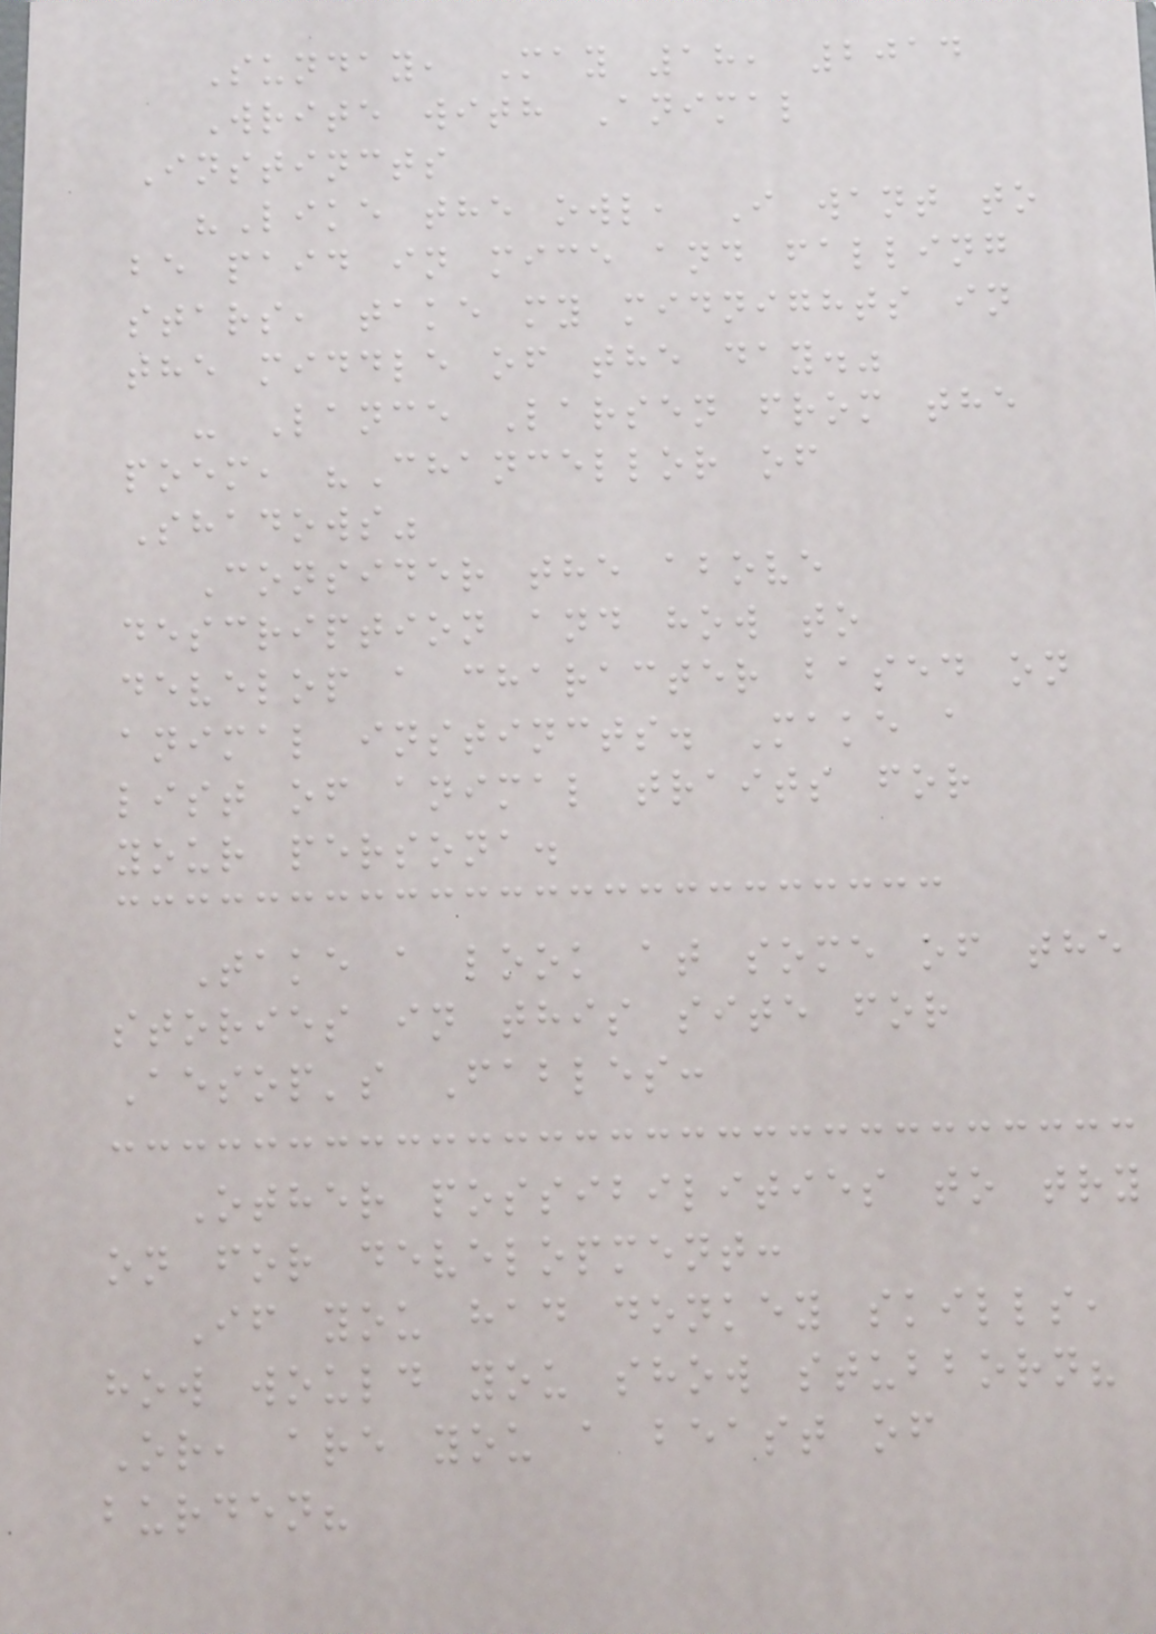Sunday, May 18, 2014
Write with Animal
Instincts
"Like the owl, I want to
be paid in mice and falling
stars, take my midnights in
the middle of the day."
- Lance Larsen from the
poem, "Chancellor of
Shadows"
Consider the above
description and how to
develop a character based on
animal instincts. Make a
list of animal traits for
your persona.
Take a look at some of the
stories in this site for
Aesop's Fables:
Other possibilities to try
on for development:
If you had donkey skills,
how would you show stubborn?
Or, are you a beast of
burden?
